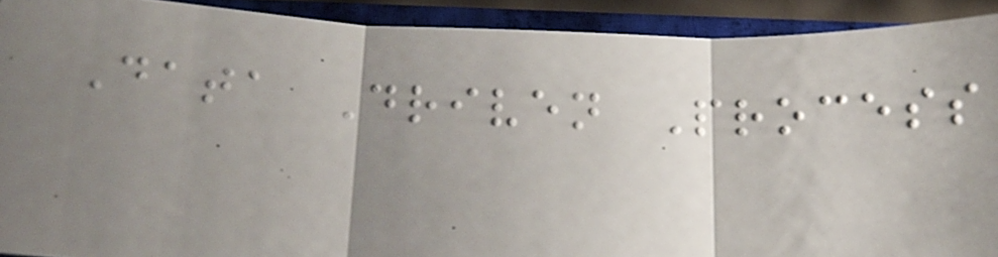Data Driven Process
